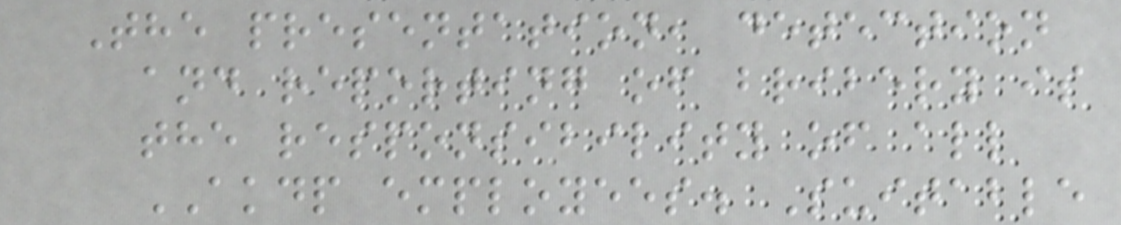The presentation, detection
and reporting of bribery is
the responsibility of all
AKDP employees. Suitable
